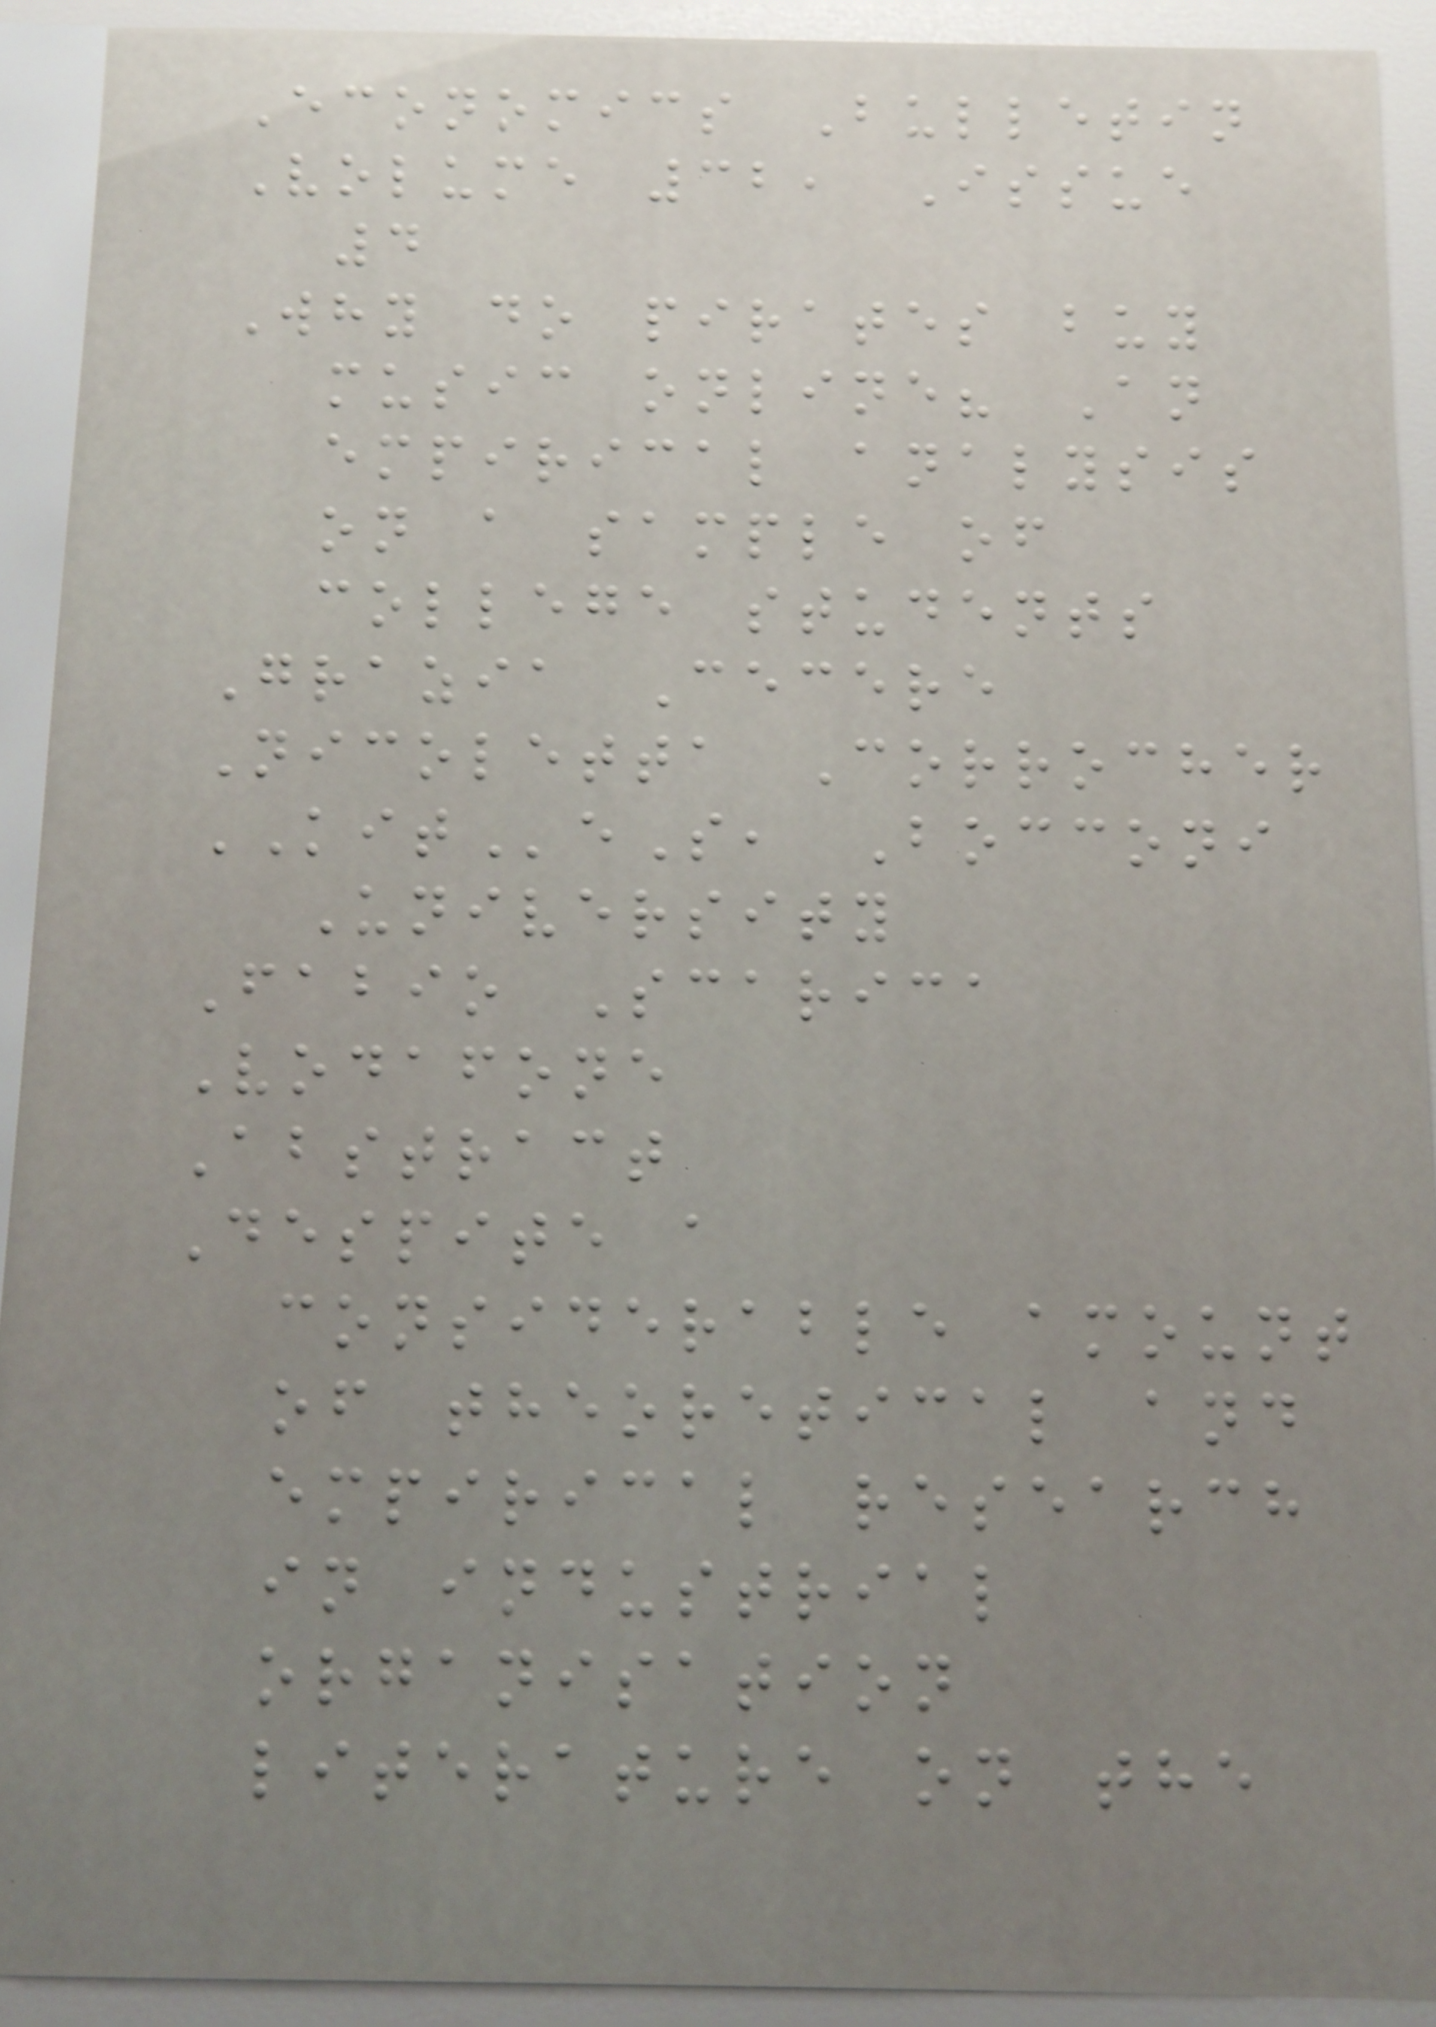Economics Bulletin
Volume 32, Issue
4
Why do pirates buy
music online? An
empirical analysis
on a sample of
college students
Grazia Cecere
Nicoletta Corrocher
KITeS, Bocconi
University
Fabio Scarica
Vodafone
Abstract
Despite a
considerable amount
of theoretical and
empirical research
in industrial
organisation
literature on the
